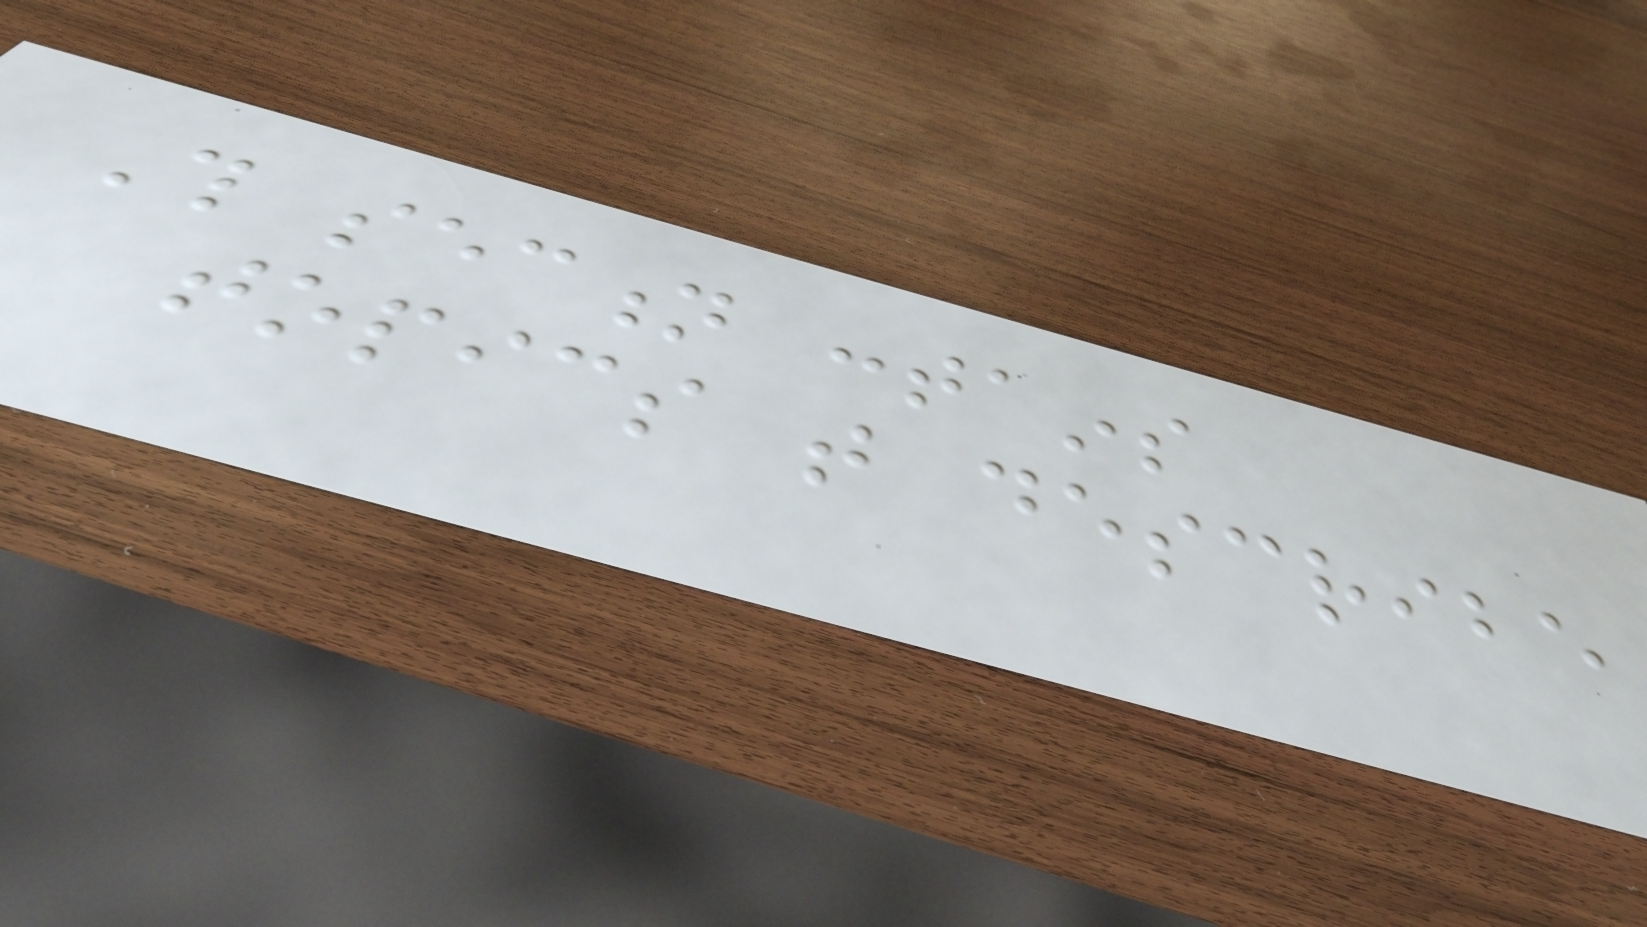This section contains
topics that describe
